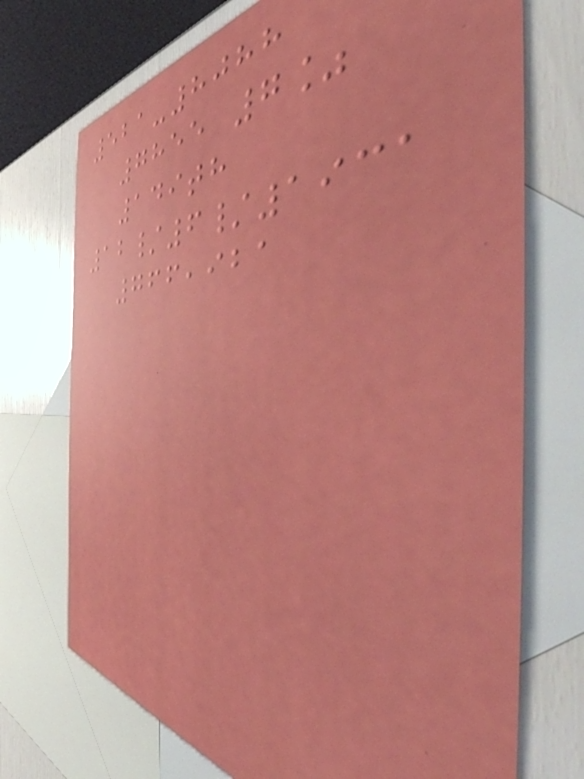521-8088
7855 7%
149th
12/6/1931
766,921
